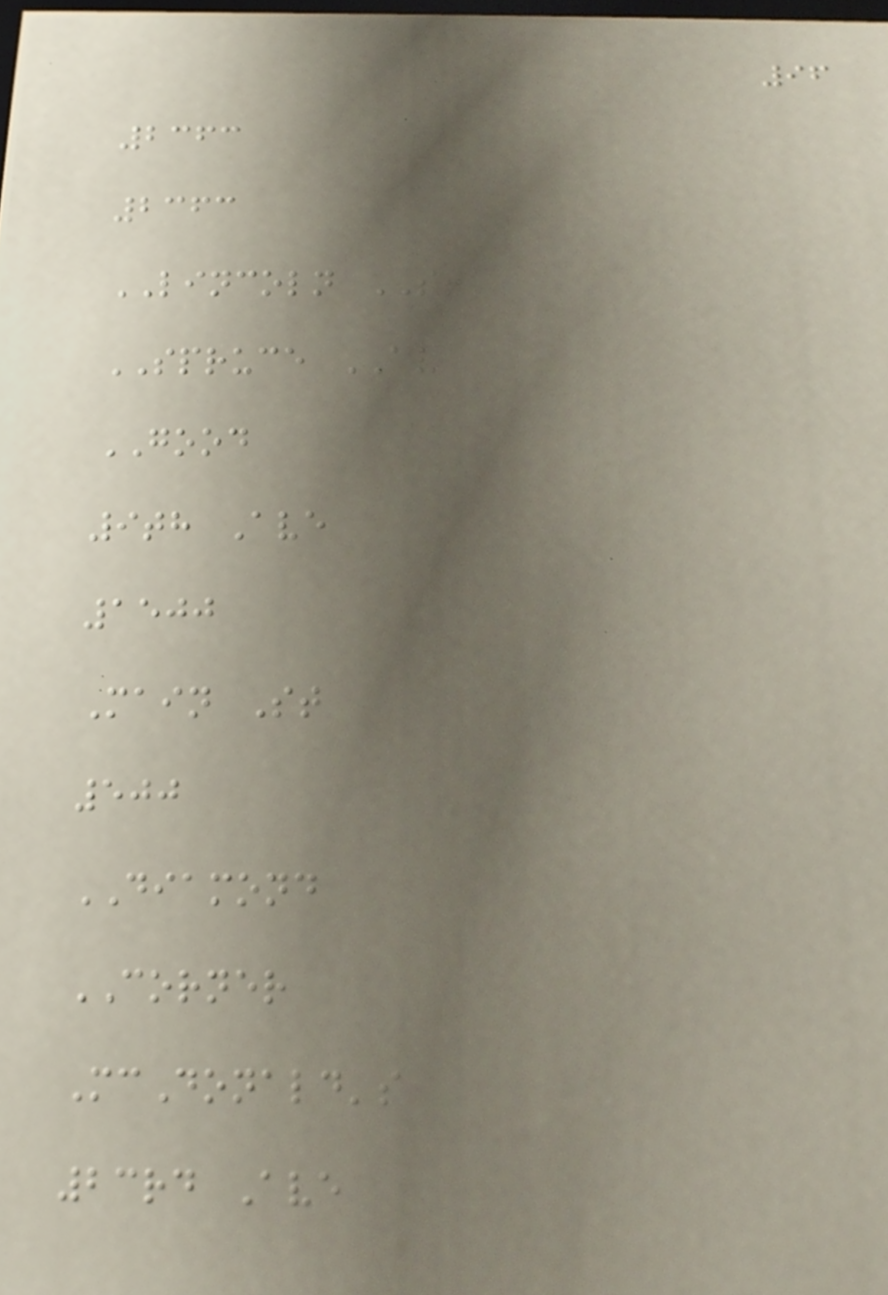96
2363
2363
LINCOLN ST
SPRUCE AV
GOOD
9th Ave
1500
Main St
500
DIAMOND
CORNER
McDonald's
23rd Ave
